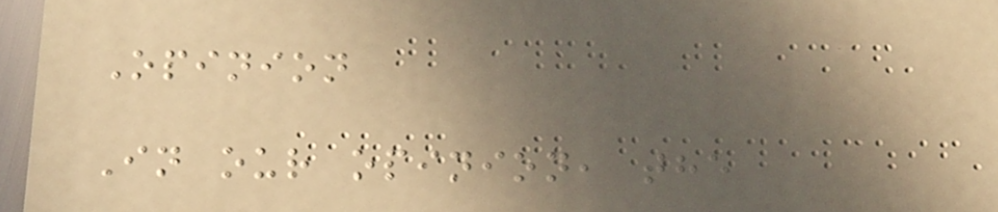Opinion
In our opinion, the
